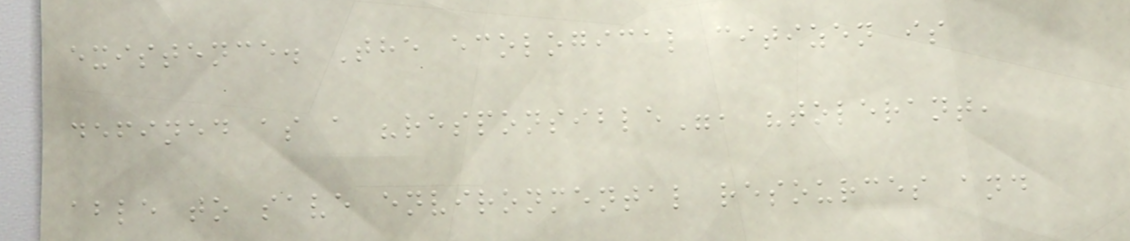existence. The ecological citizen is
defined as a "responsible", "tolerant,
able to save environmental resources and
